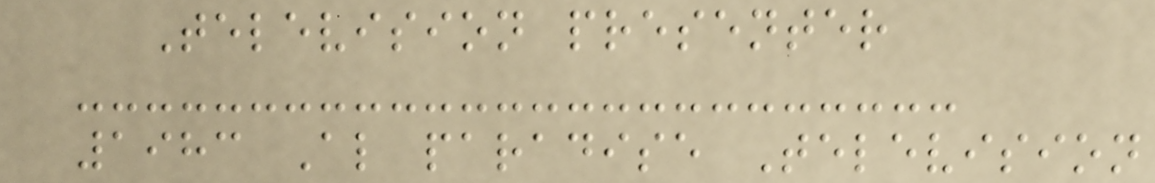Television presenter
1983 Al paradise Television
